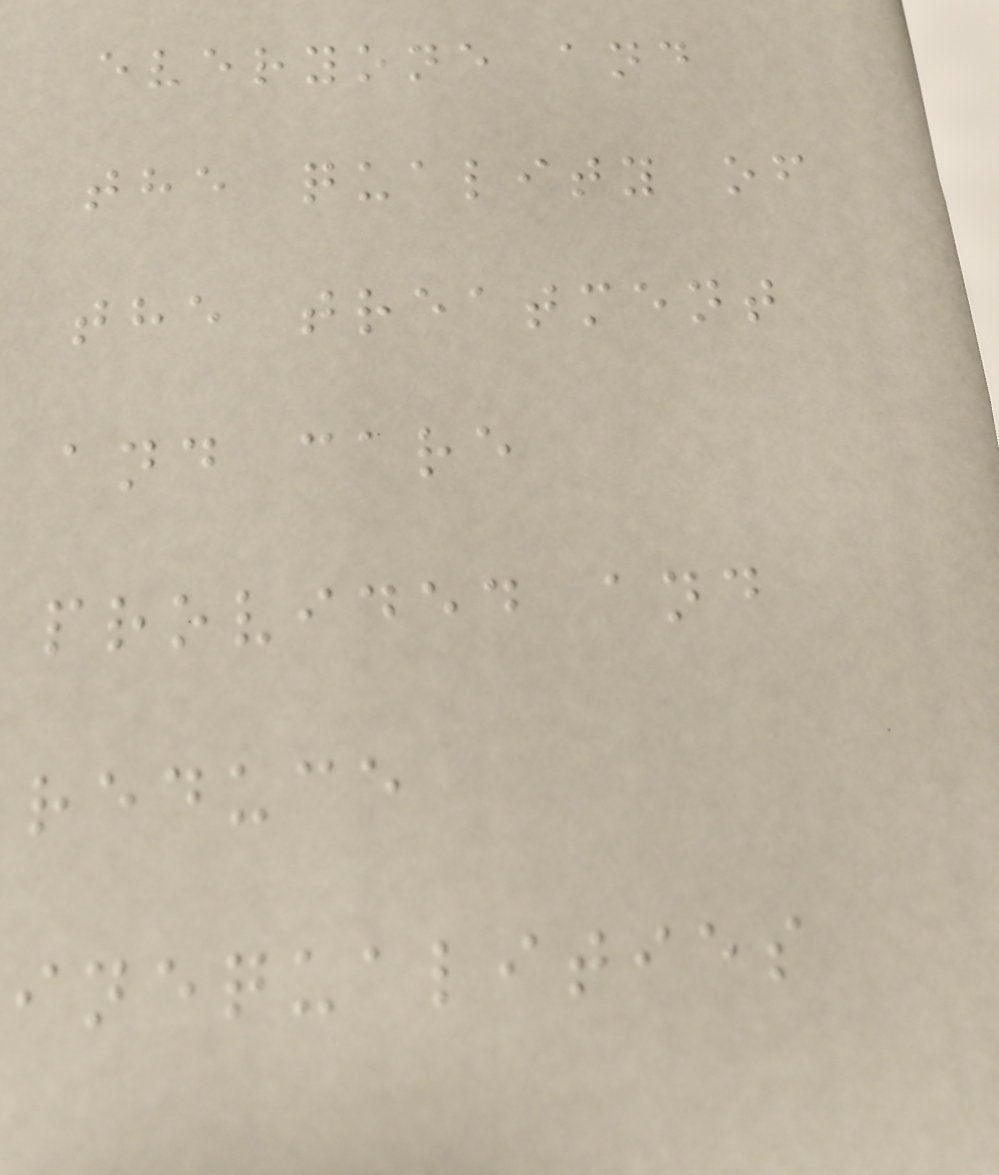everyone and
the quality of
the treatment
and care
provided and
reduce
inequalities
